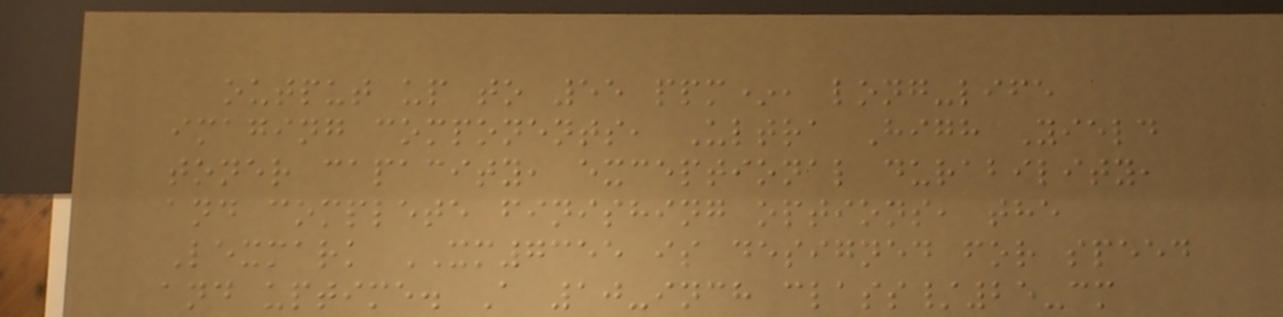output up to 55 ppm*, long-life
imaging components, Ultra High Yield
toner capacity, exceptional durability,
and complete finishing options, the
Lexmark XM7355 is designed for speed
and uptime. A 10-inch class/25-cm
